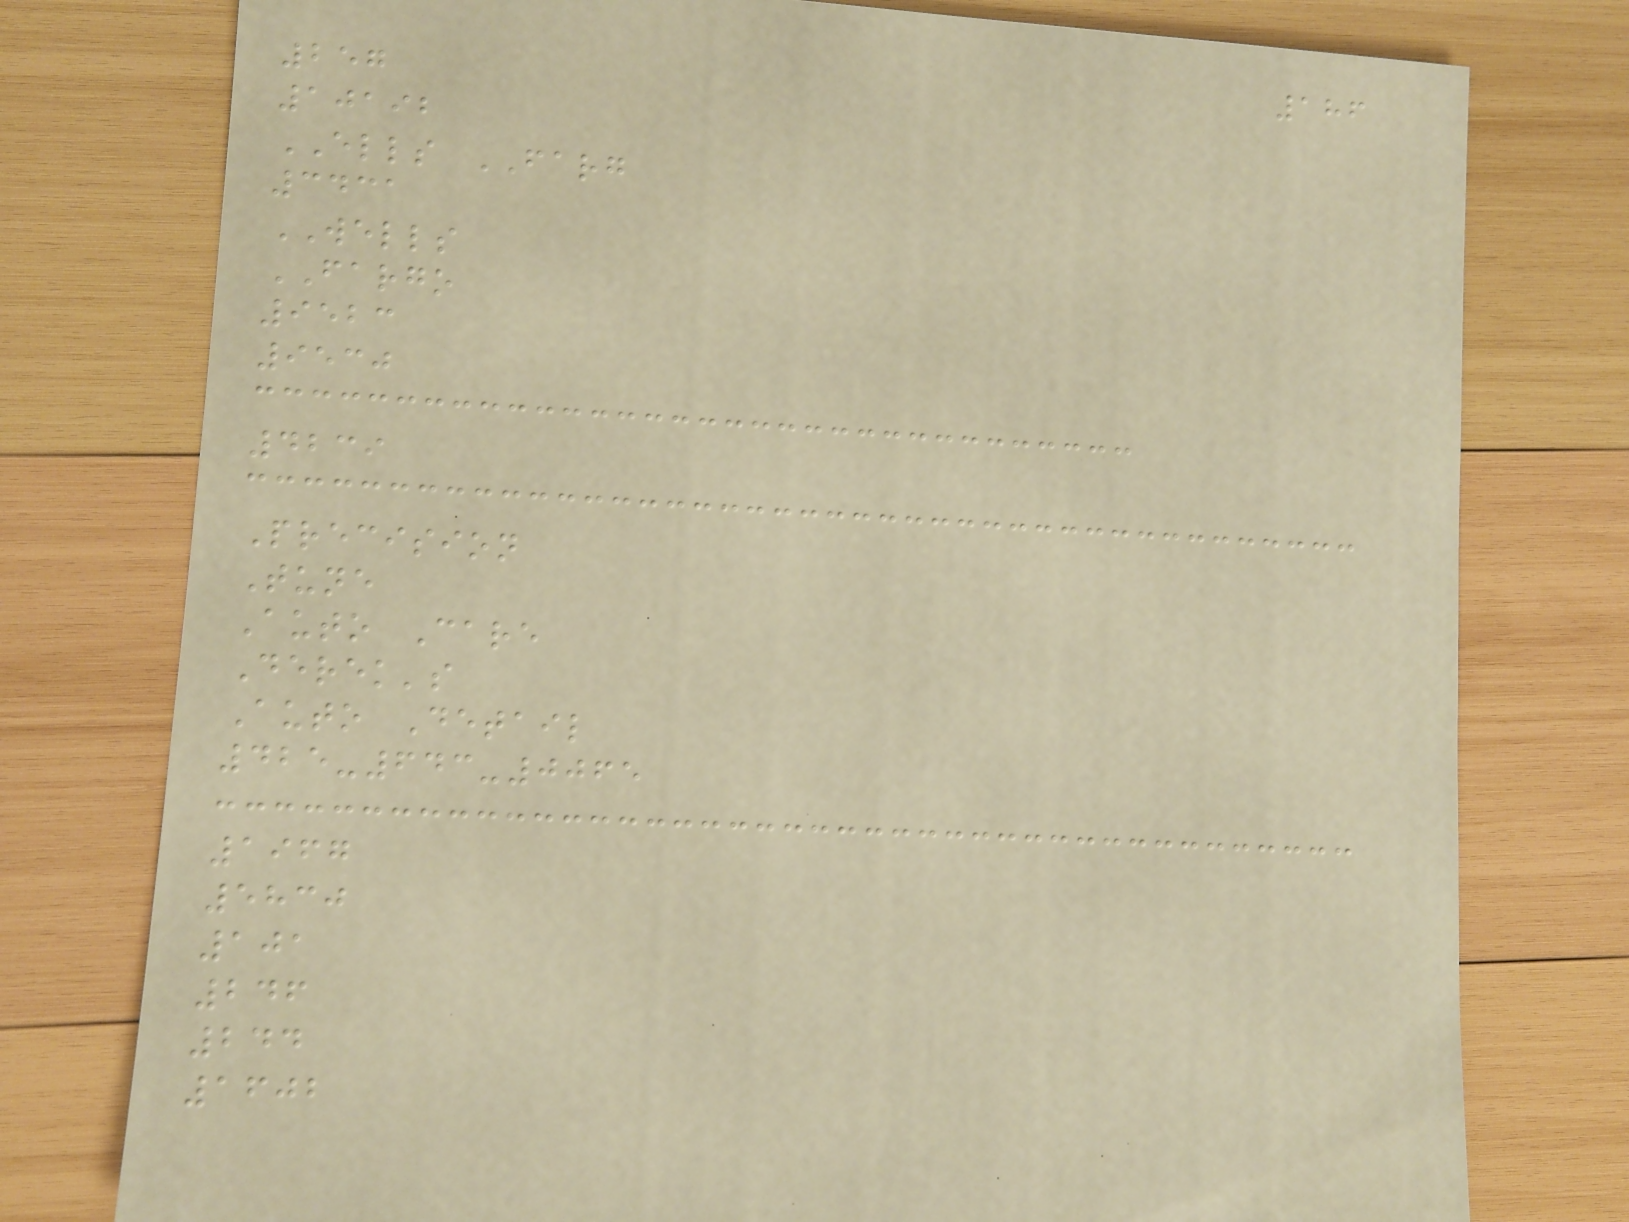186
257
10192
ELLS FARG
3431
WELLS
FARGO
9523
9530
4239
Precision
Tune
Auto Care
Derek's
Auto Detail
425-643-0065
1967
5830
101
246
244
1602
